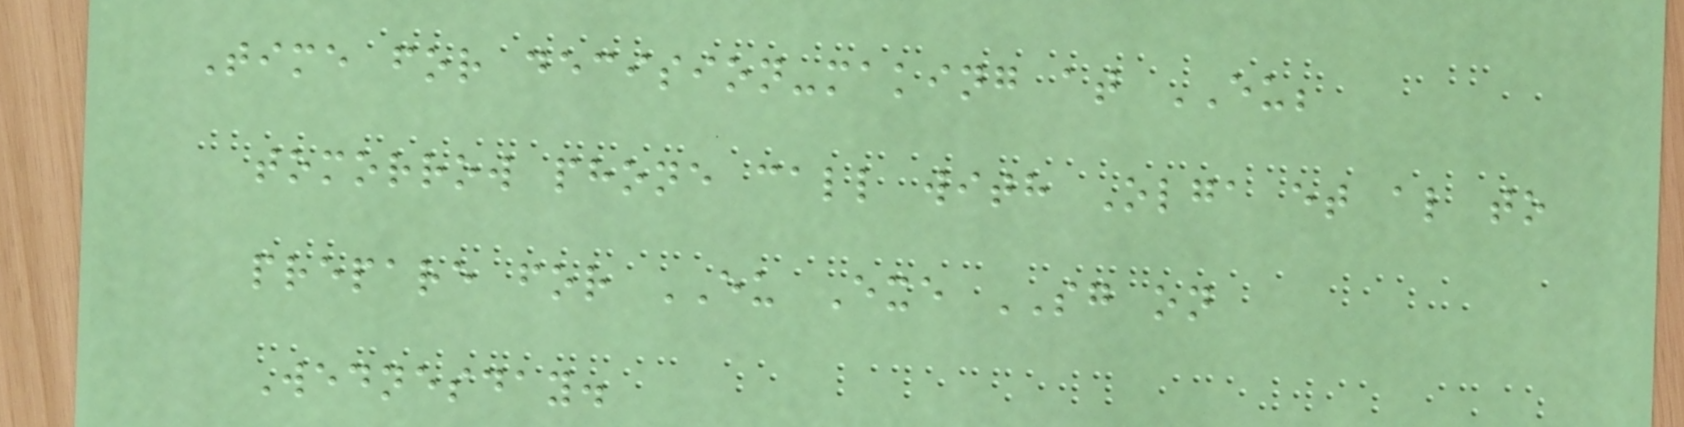Time for decision-making at EU;
tomorrow phone call with Olga et al to
prepare for EU Exe SG on
Wednesday.
